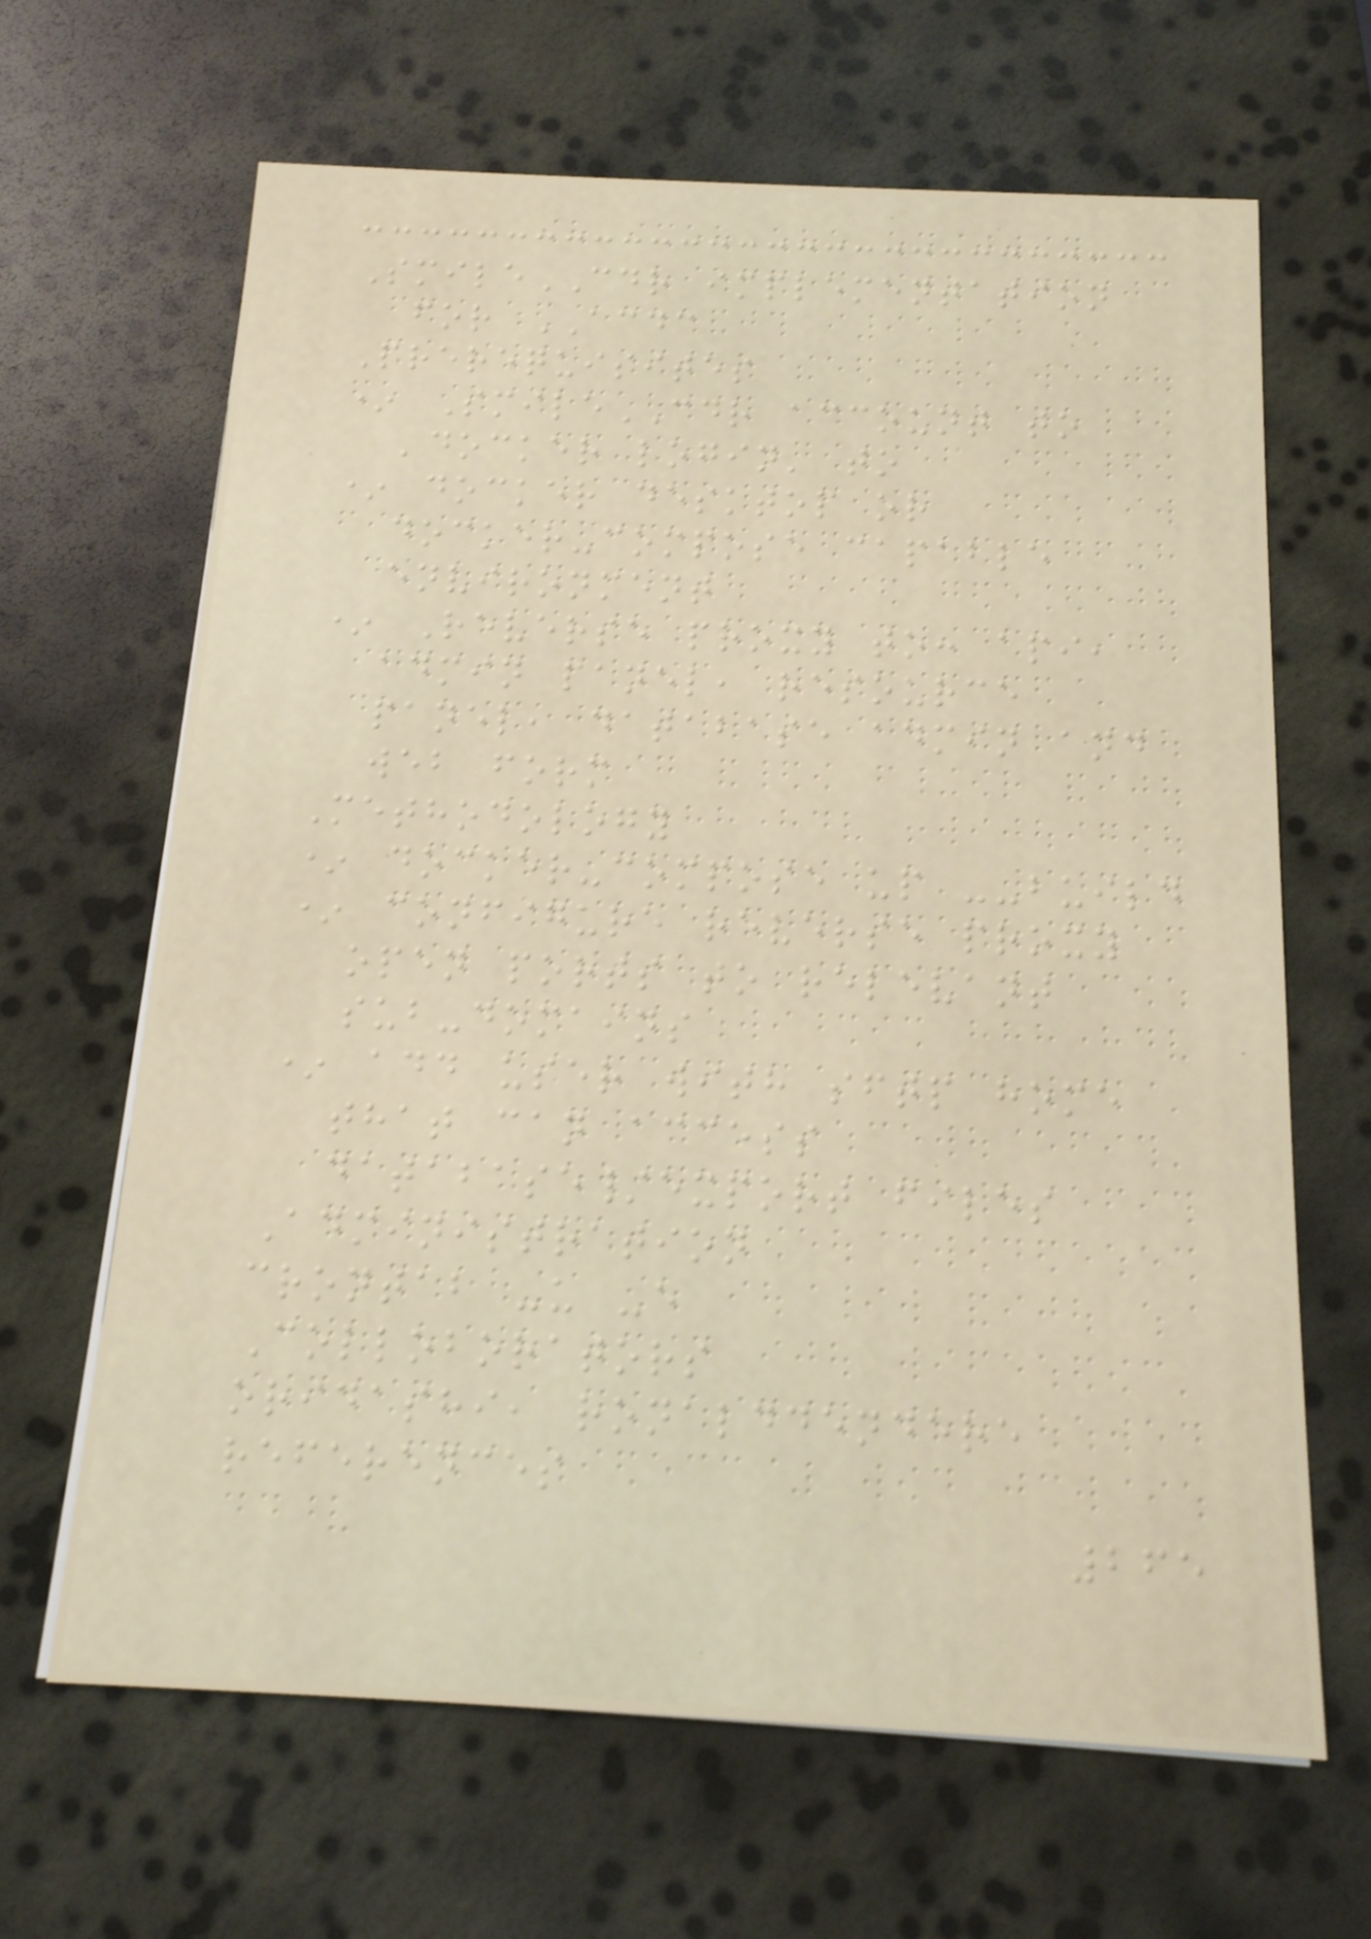SmileCDR implementation
for ACDC
Prerequisites
* SmileCDR account to
'docker login' to
* docker desktop or
docker-compose capable
environment
* Reverse proxy to: api,
admin panel, resource
panel, database admin and
web form
Methodology
* docker-compose up --build
* configure reverse proxy
open ports to relevant
sub-domains
* add user with sftp home
that can access
database/export files
Administration
crontab -u -e
Colloborators
oridashi, ronalddendere
references
265
